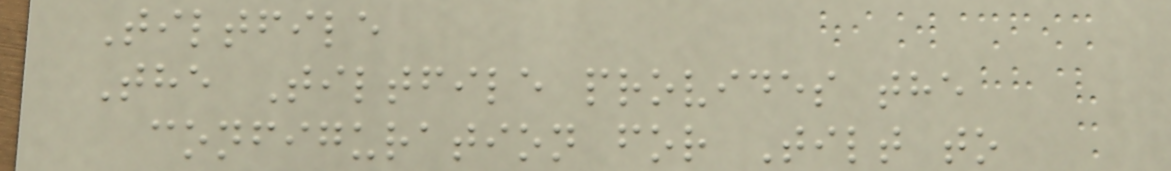Tiltfile
The Tiltfile provides the
configuration for Tilt to
